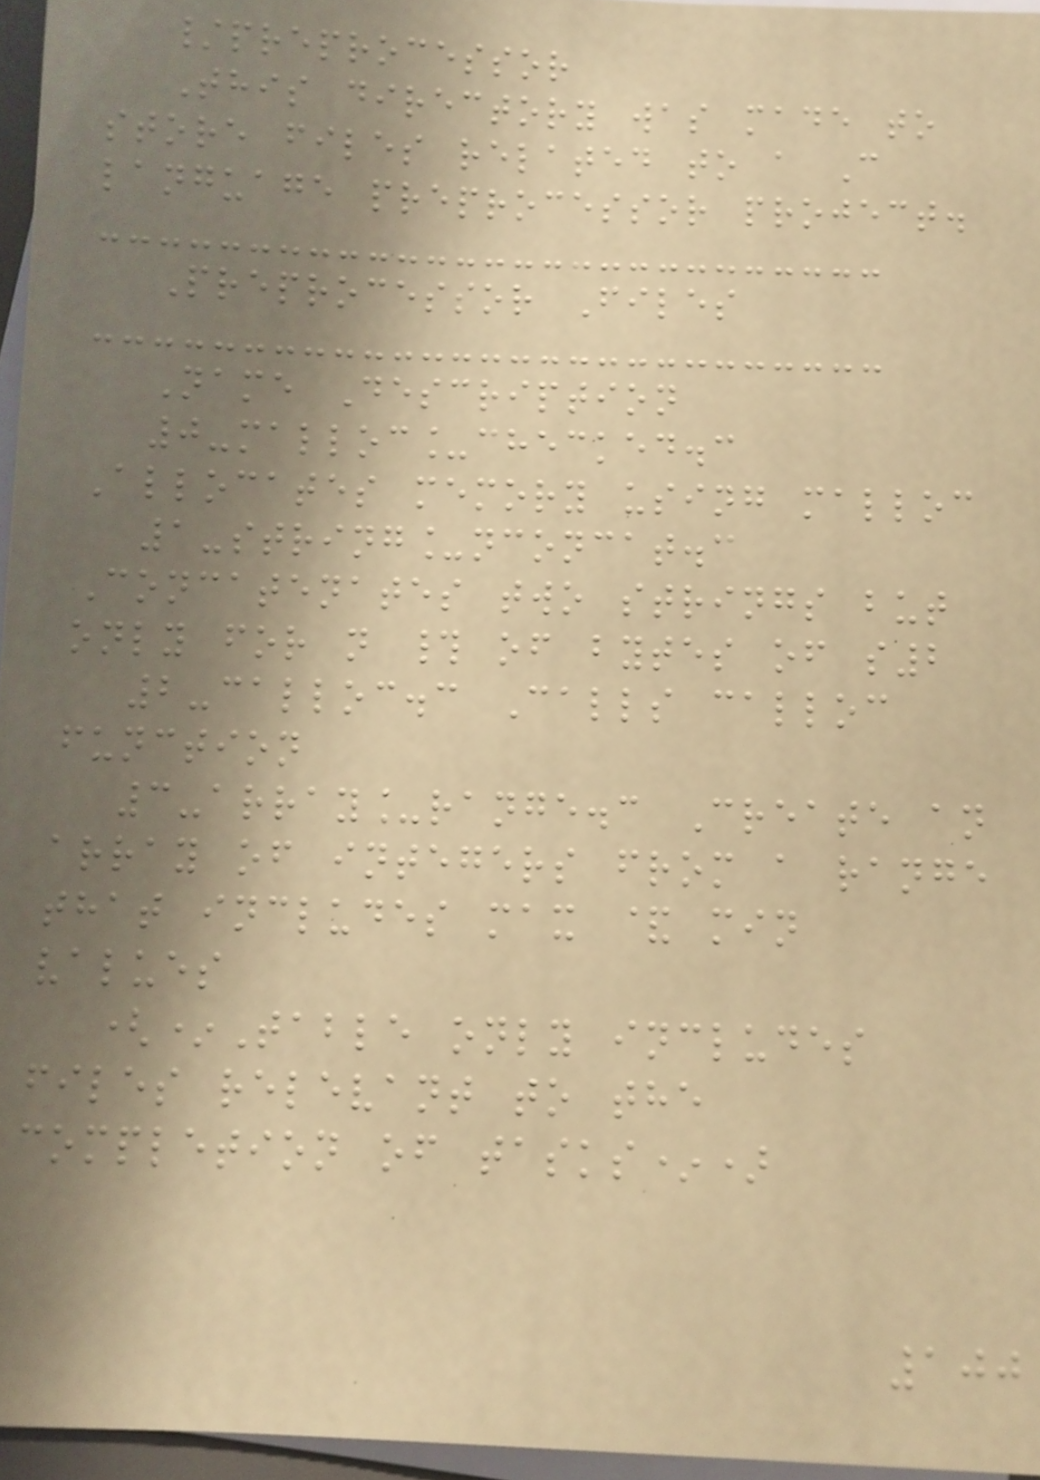/preprocessor
This directory was made to
store files related to a C
language preprocessor project.
Preprocessor Files
Name Description
0-malloc_checked.c
Allocates memory using malloc
1-string_nconcat.c
Concatenates two strings but
only for n # of bytes of s2
2-calloc.c Calls calloc
function
3-array_range.c Create an
array of integers from a range
that includes max & min
values
(*Table only includes
files relevant to the
completion of tasks*)
100
